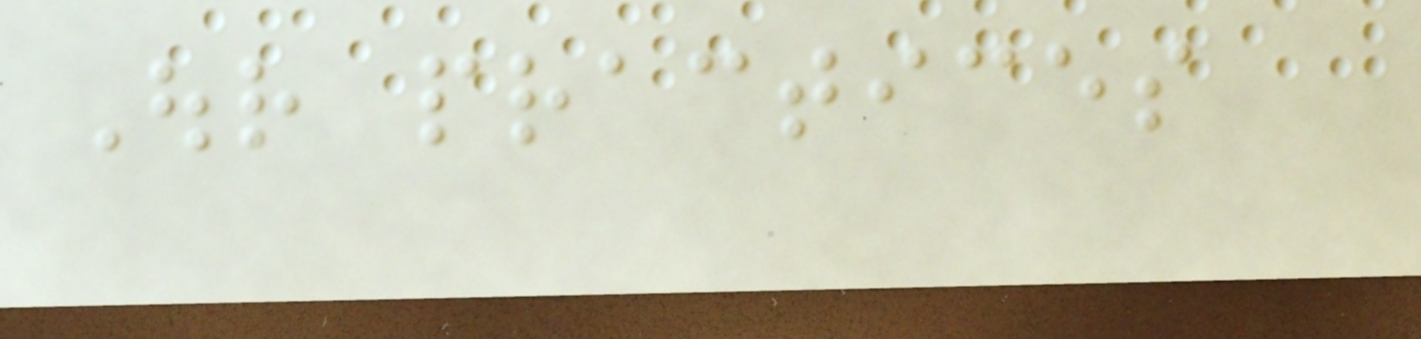Our practices
